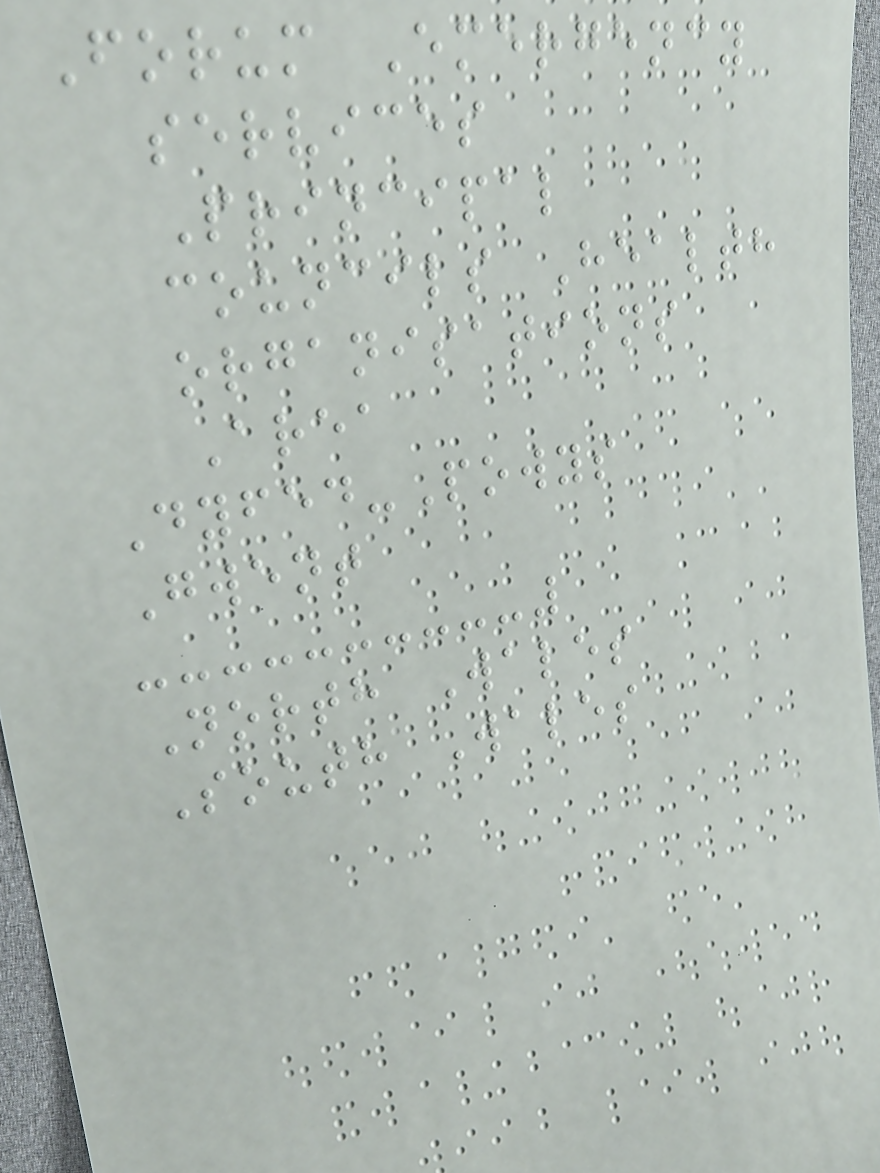Forum Emergency
services
Principal
councils Health
organisations
Area
Dyfed-Powys
Gwent
North Wales
South Wales
